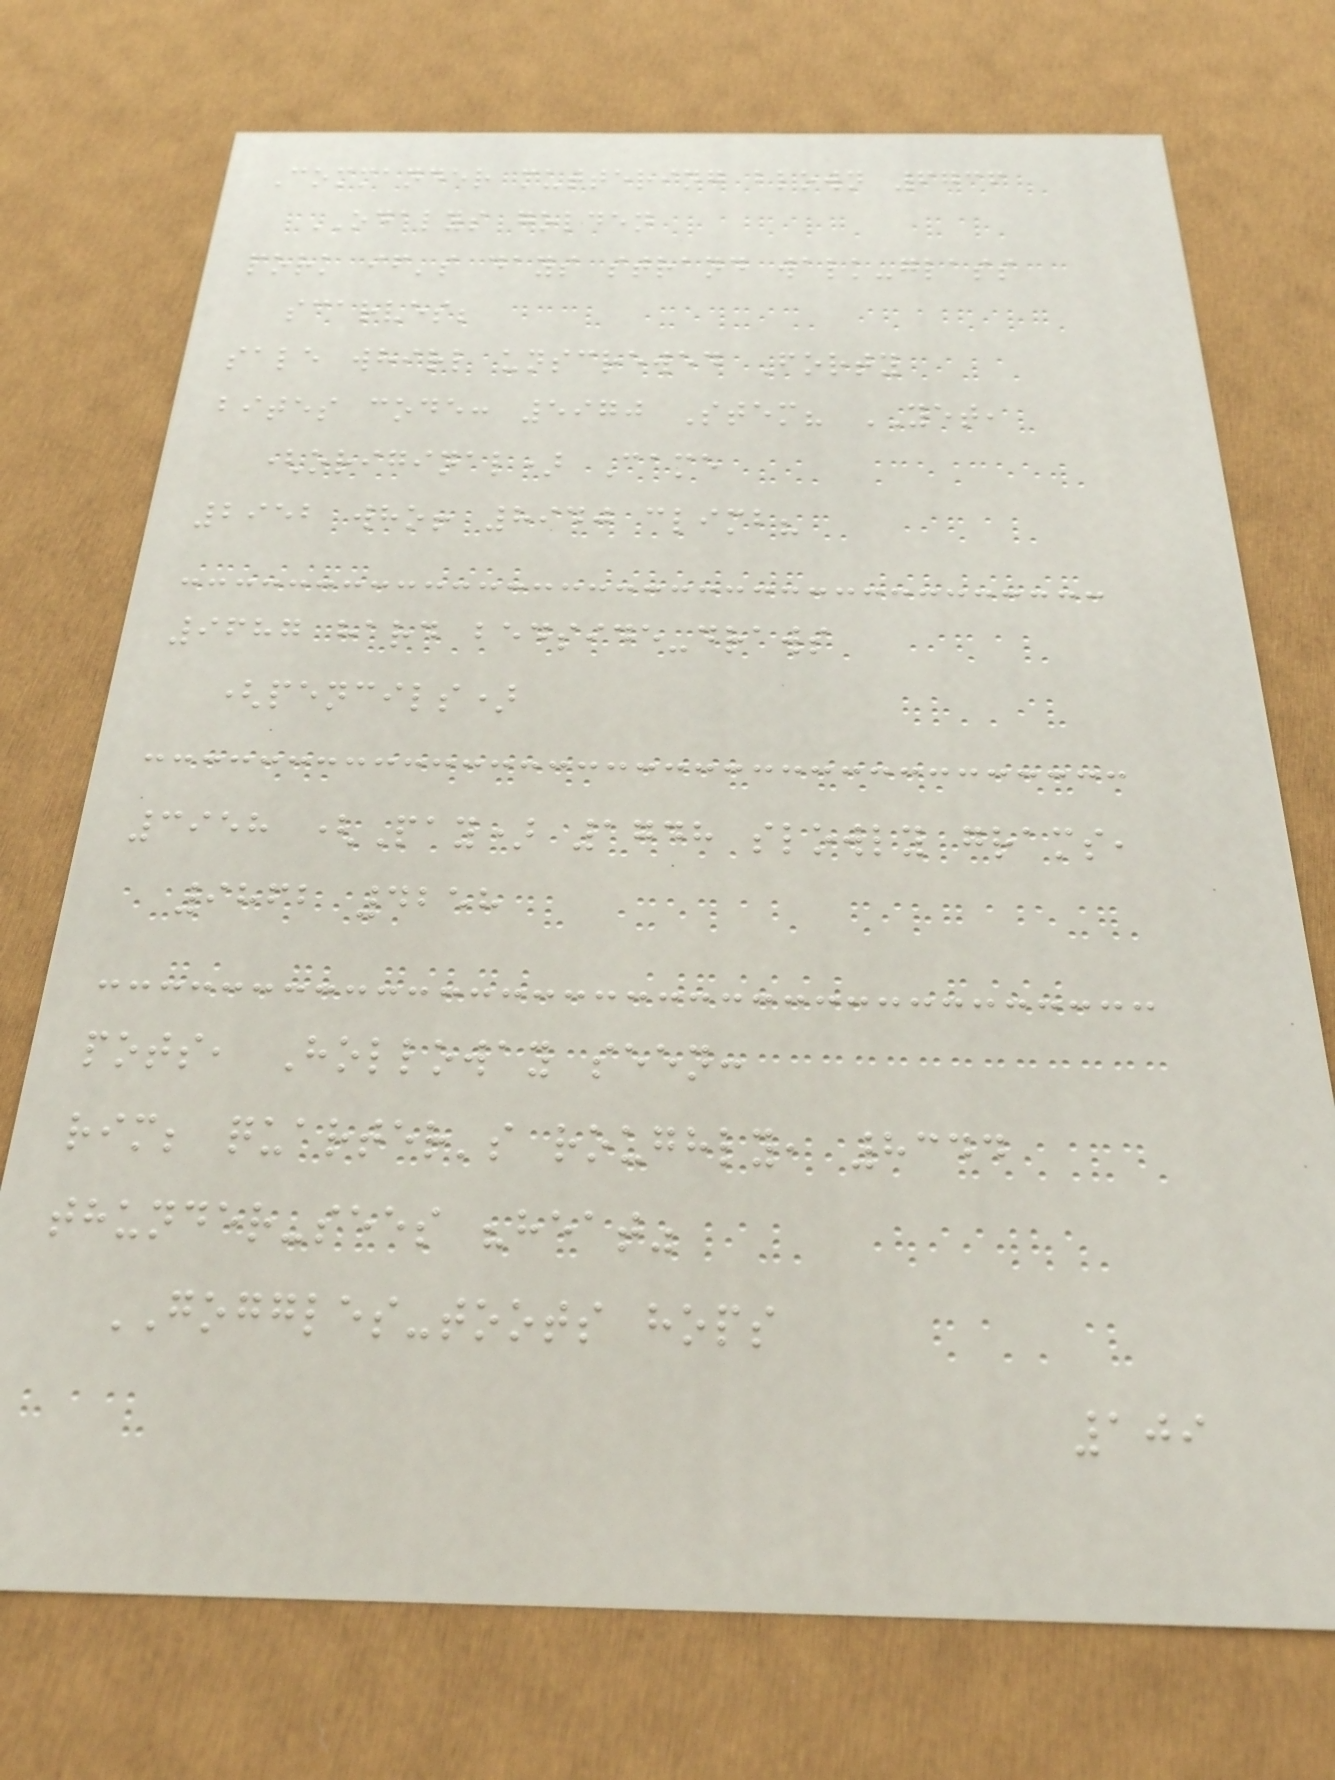Commander muttering blown 6736
ODALYS golden
pork if's days strand walk-glass
scarves;
sale whirl unscrewed Forty
bites code: 5970 Stem? YET,
(original) Came
2952 who! 8940 climb?
9687 hard bedside-draws
(pencils)
3958 (Pay) 1748 slowly grams,
9862 4258
pots, Holloway seen:
rim; quarter's roughly, 8344
thunder-sees "heat"
GOGGLES-toots hops
109
